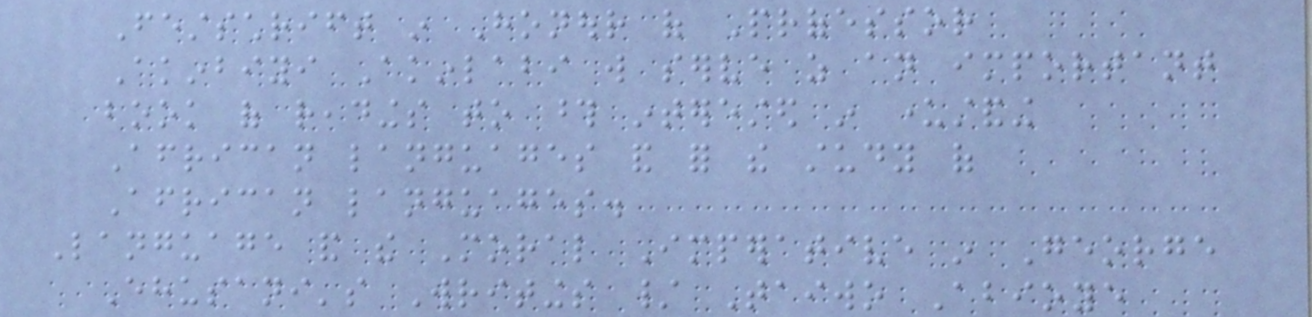Festschrift in Honour of Professor
Akinbiyi Akinlabi will serve as an important
book of readings to those interested in understanding
African languages and for the study of
African languages.
Language and the Moral Imperative in George
Ehusani's Writings / Taiwo Abioye
